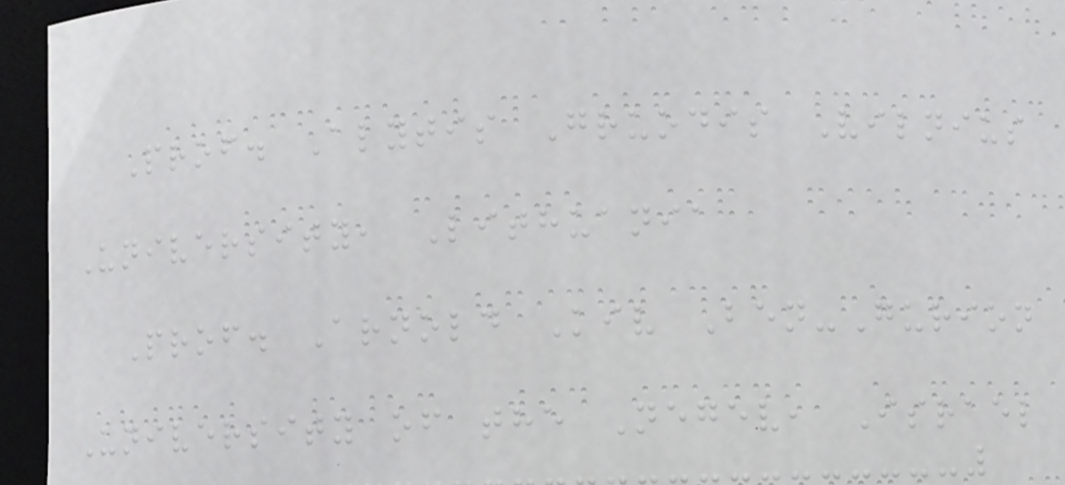Prof. Alytis Gruodis Vilnius
University, Lithuania
Prof. Arnold Kiv Ben-Gurion
University of the Negev, Israel
